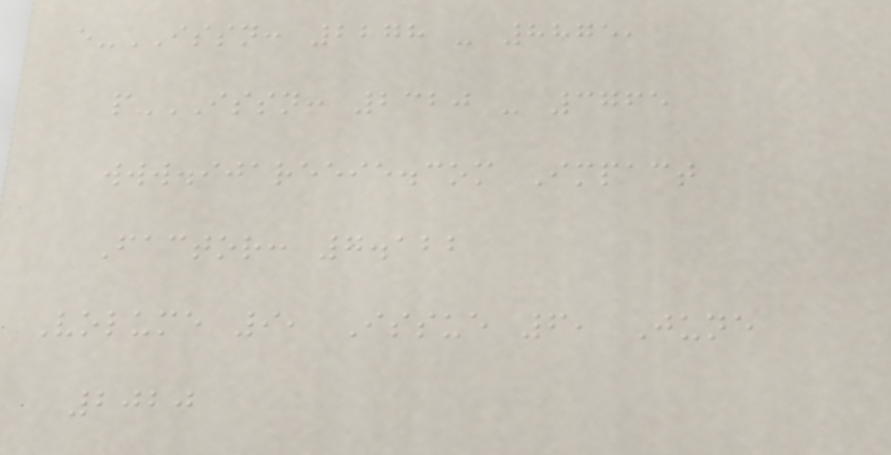e-ISSN: 2278 - 8875,
p-ISSN: 2320 - 3765
www.ijareeie.com Impact
Factor: 7.122
Volume 9, Issue 6, June
2020
